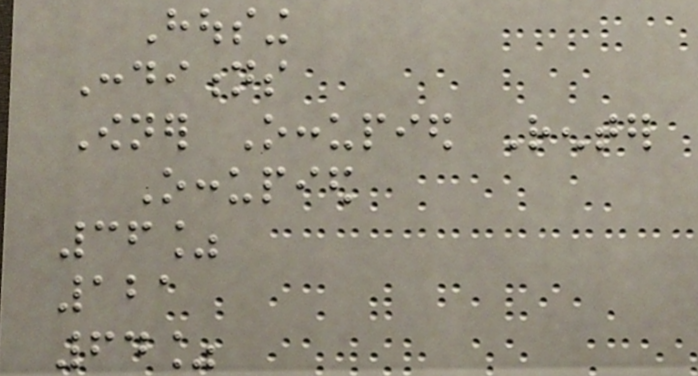Housing
Conditions
Owner Occupied Renter
Occupied
36%
121
64%
